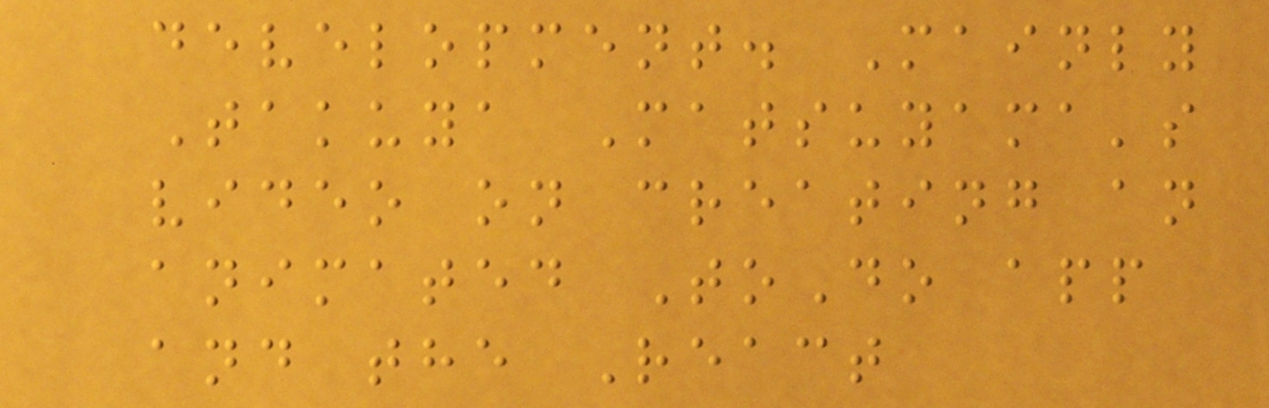development. Mainly
Takuya Matsuyama's
video on creating an
animated ToDo app
and the React
